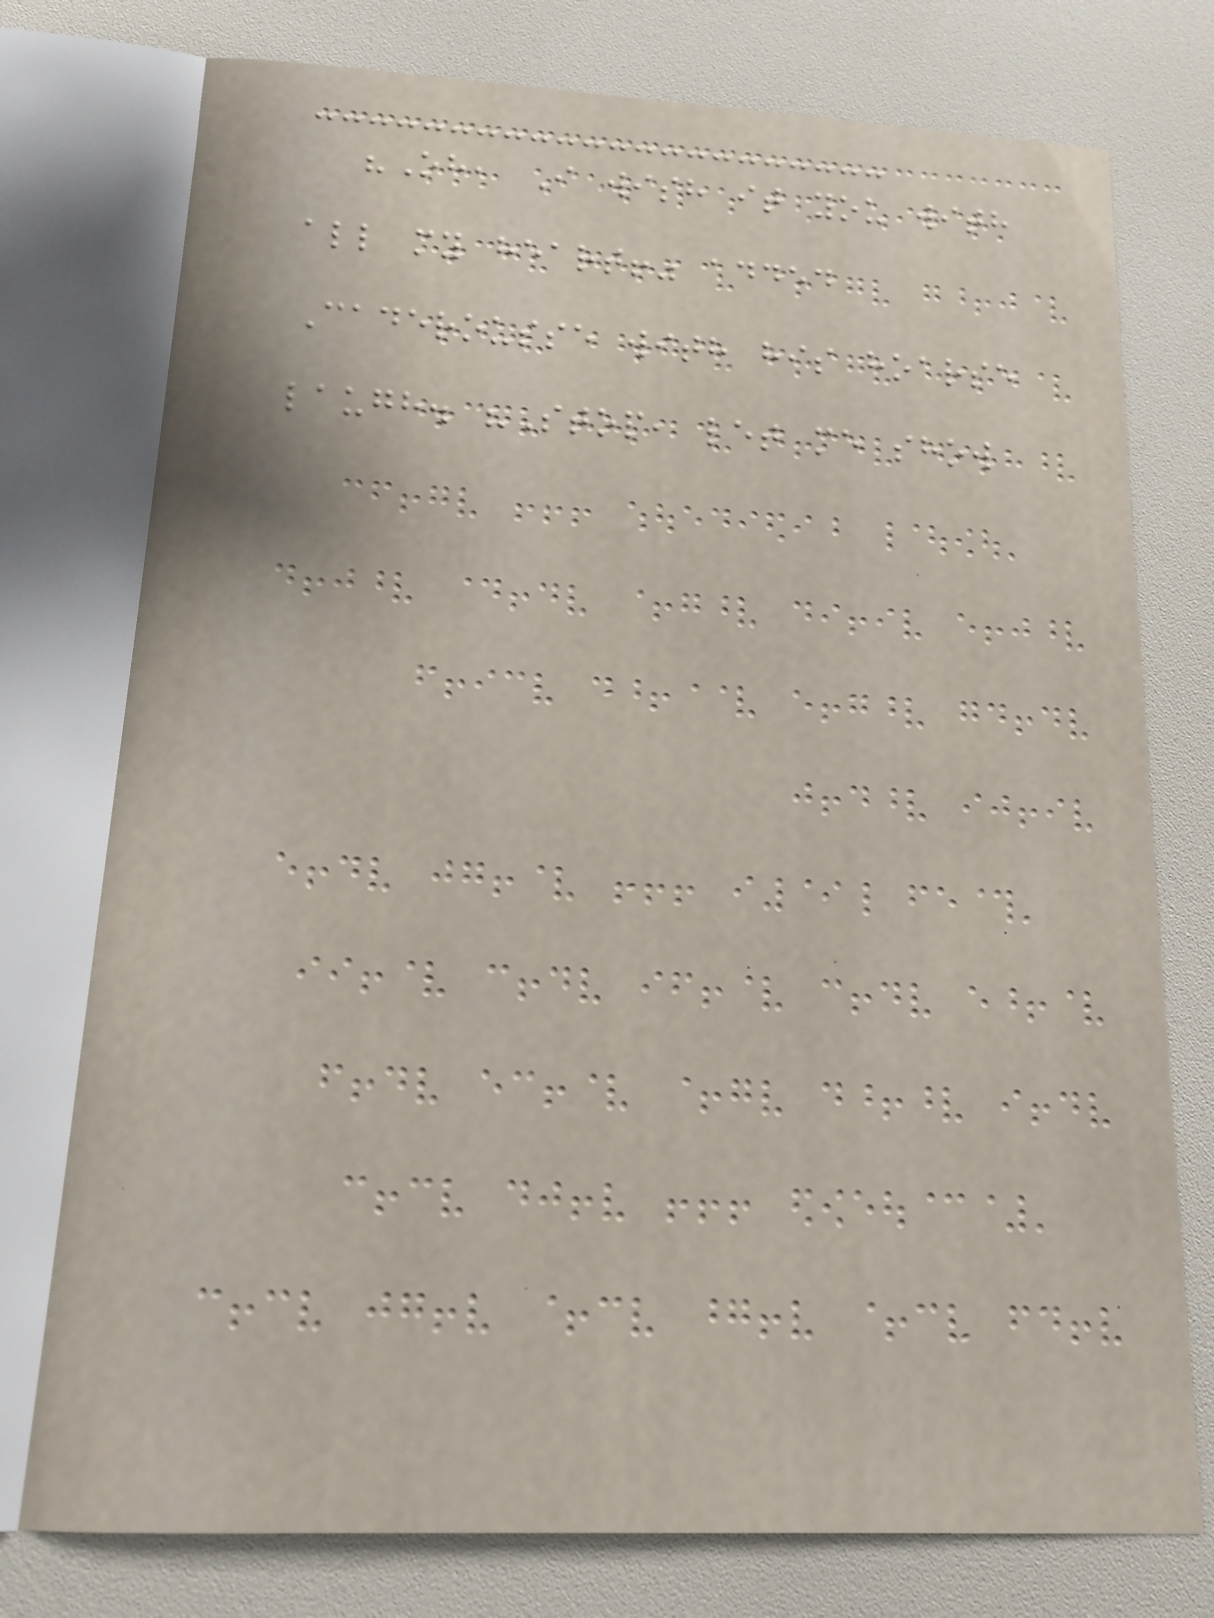"Oh, I wish it you with
all my heart!" added
Caderousse with his hoarse
laugh. "Stop, let me show
